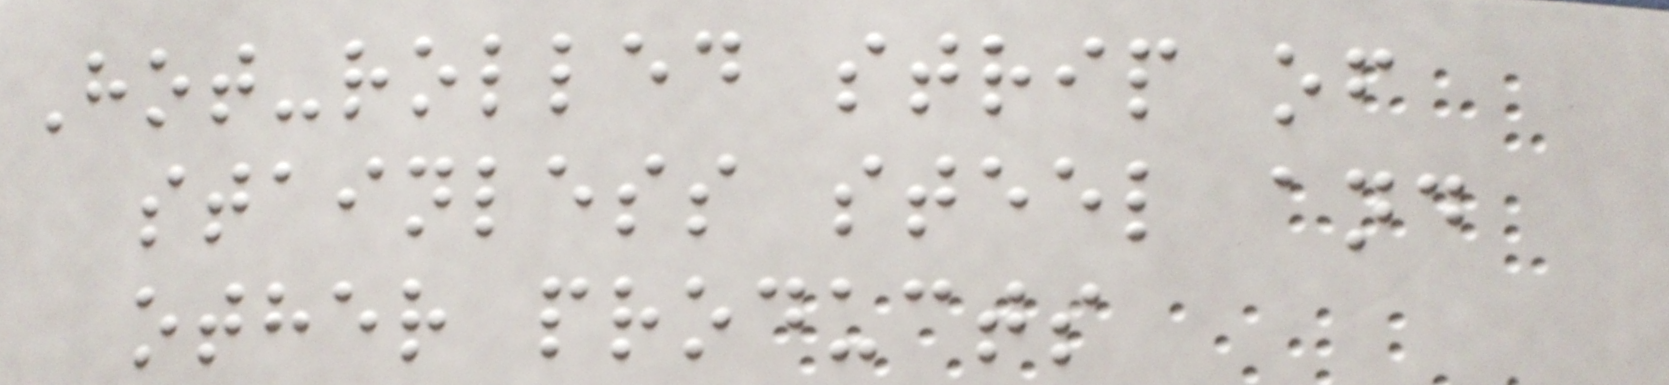Hot-rolled strip of
stainless steel and
other products
